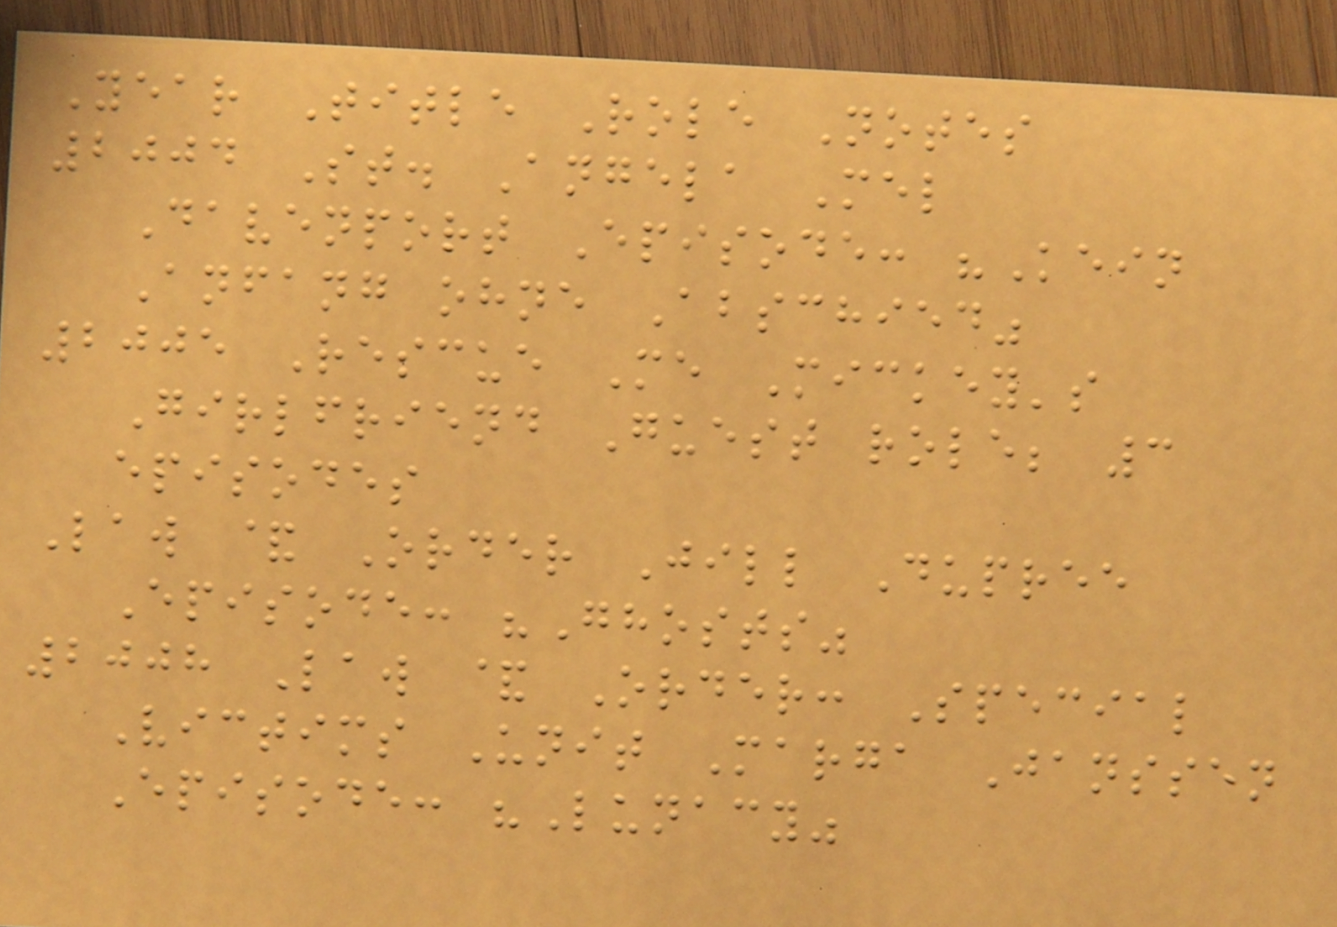Year Title Role Notes
2004 St. Angela Mel
Davenport Episode: "Kein
Anfang ohne Abschied"
2005 Rescue Me Mickey's
Girlfriend Guest role; 3
episodes
Law & Order Jill Dupree
Episode: "Ghosts"
2008 Law & Order: Special
Victims Unit Marga Janssen
Episode: "Lunacy"
